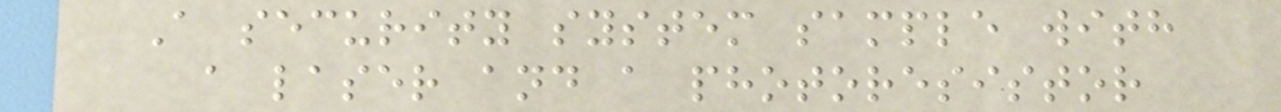A security system sample with
a laser and a photoresistor
